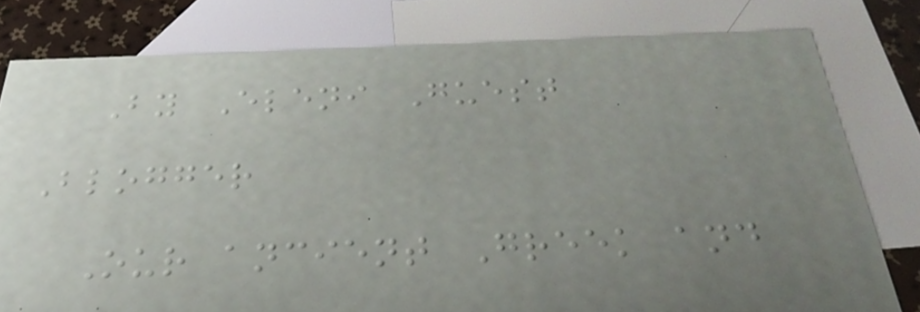By Eleni Guest
Blogger
Our ancient Greek and
